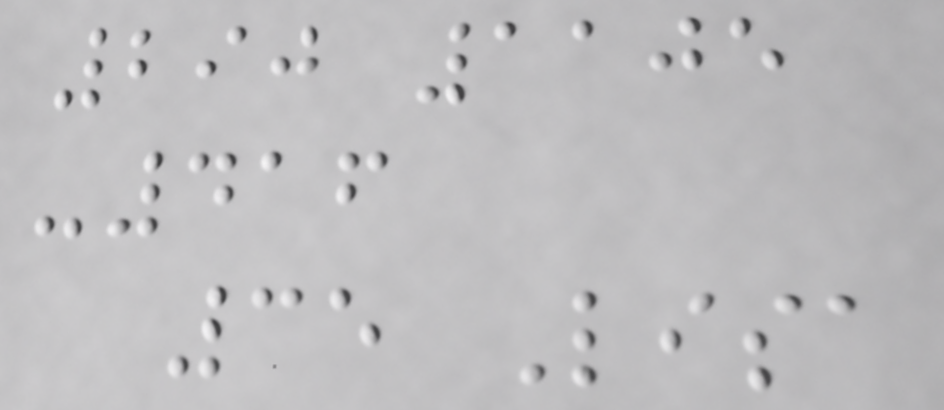290 1105
-416
35 Lisa
